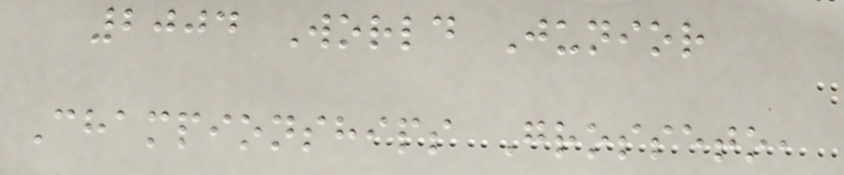2004 World Junior
Championships Grosseto,
